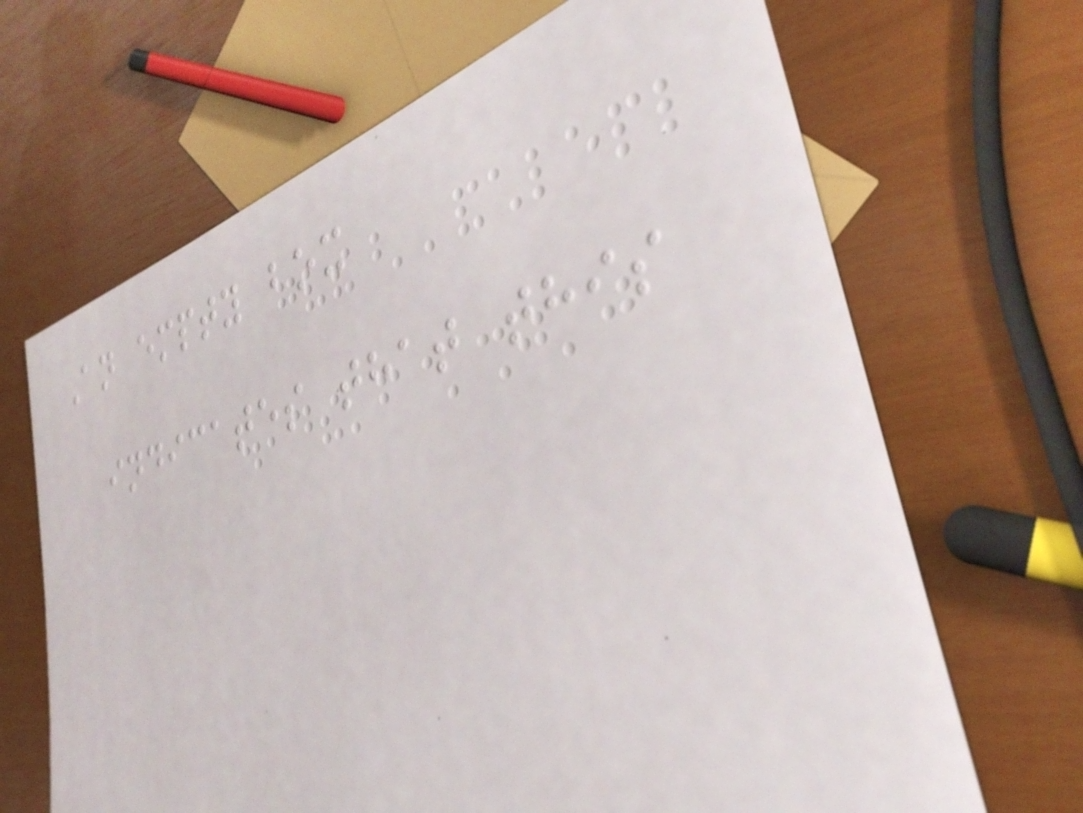An empty box
indicates that this
